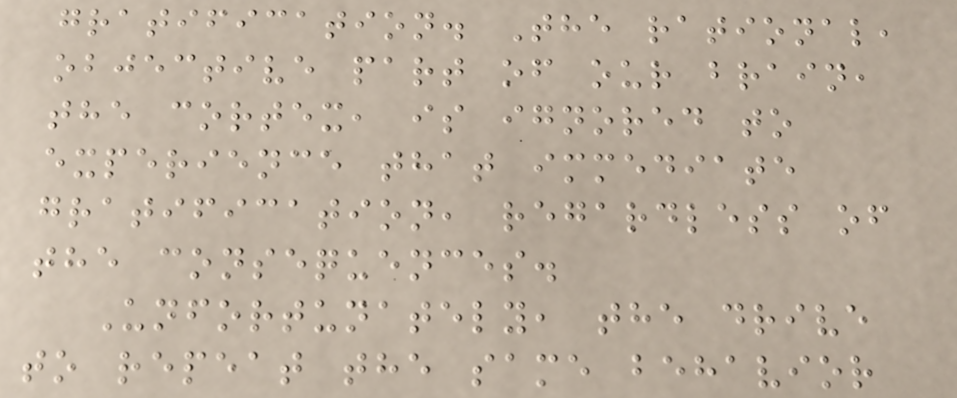gratification. The rational,
objective part of our brain,
the cortex, is ignored to
experience that immediate
gratification, regardless of
the consequences.
Unfortunately, the drive
to repeat the same behavior
